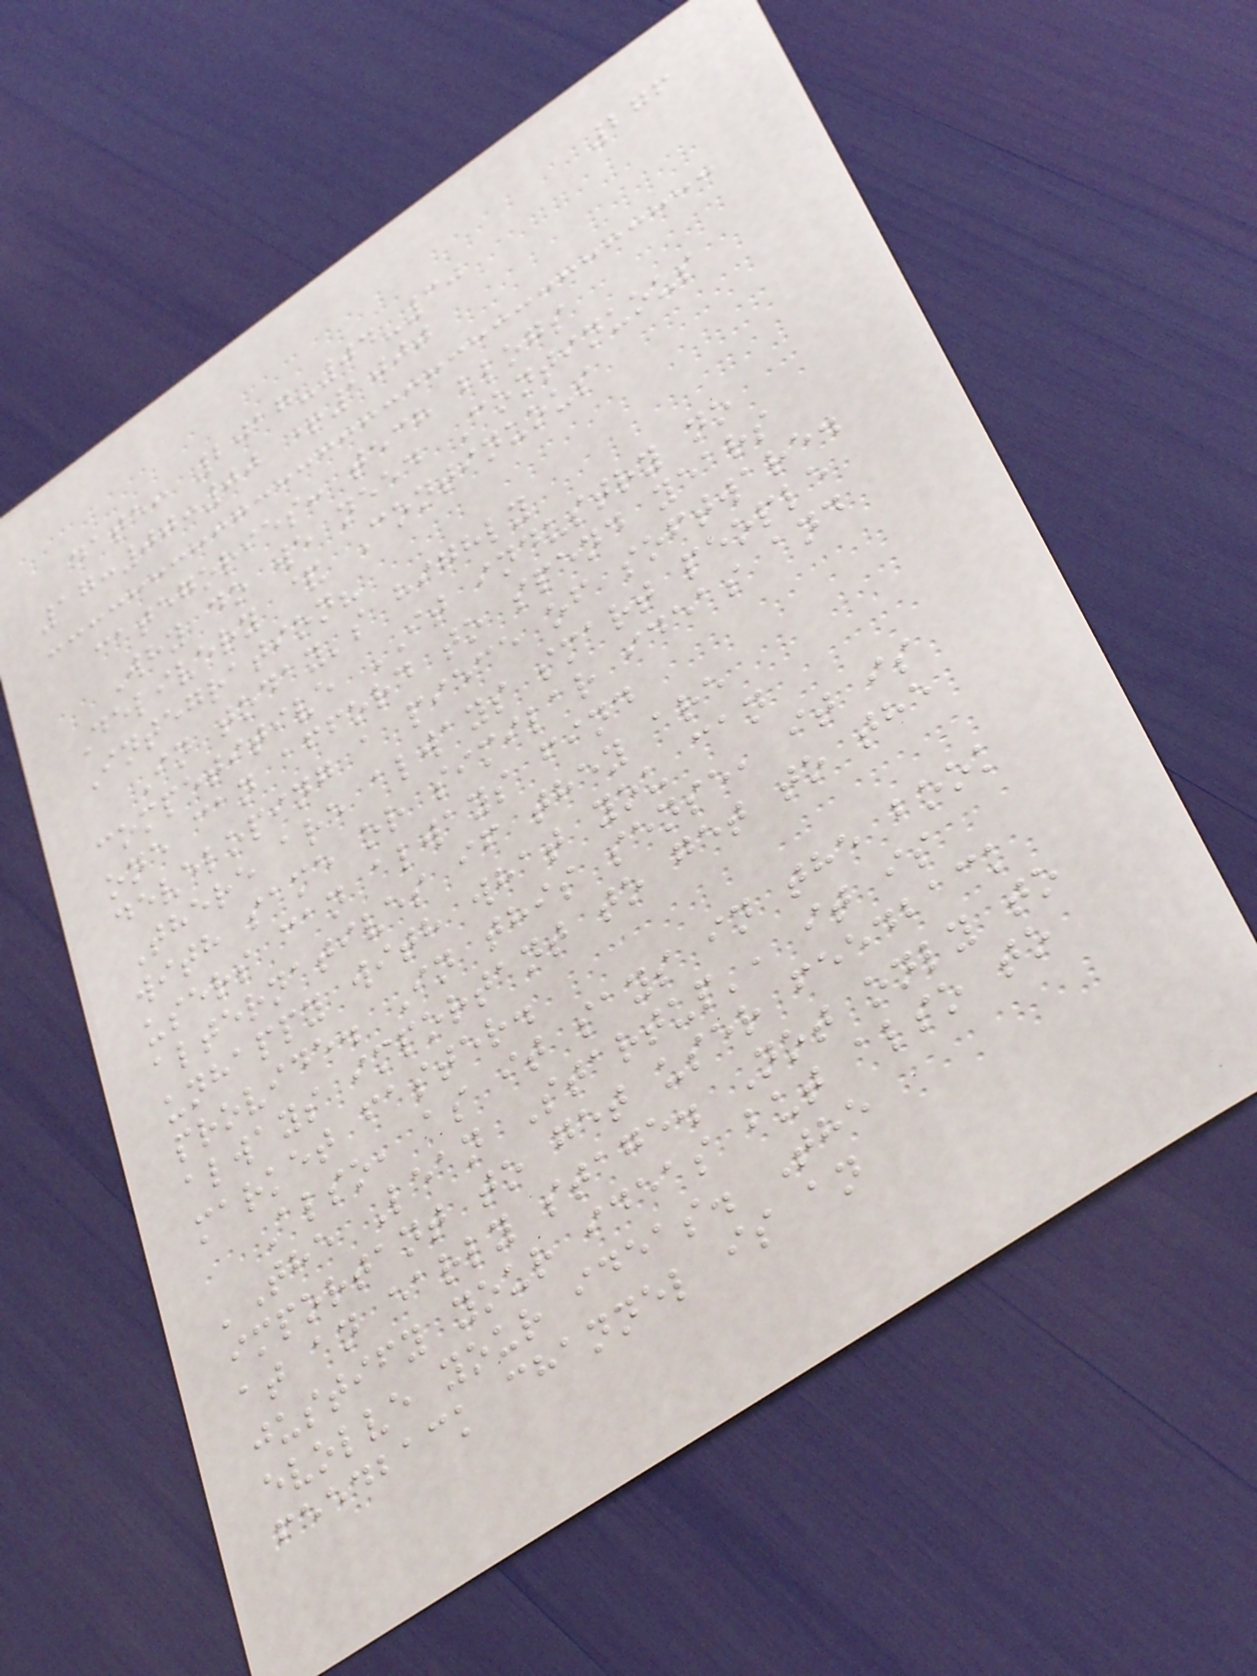276
date: 2017-04-30
17:00:00 +1000
categories: tech blogs
Why do we need Continuous
Delivery & Continuous
Integration?
In today's highly
competitive IT industry no
one can afford to spend years
developing a piece of software.
There are always smart people
with same or similar ideas and
users can always find
alternatives if they are
unhappy with what you can
provide. In this sense, it is
always important to get to the
market faster.
Also, as it says in the book
'The Lean Startup', it is
important to get user feedback
at an early stage. Not only to
justify your ideas but also to
evolve your ideas. The
feedback channel is an
